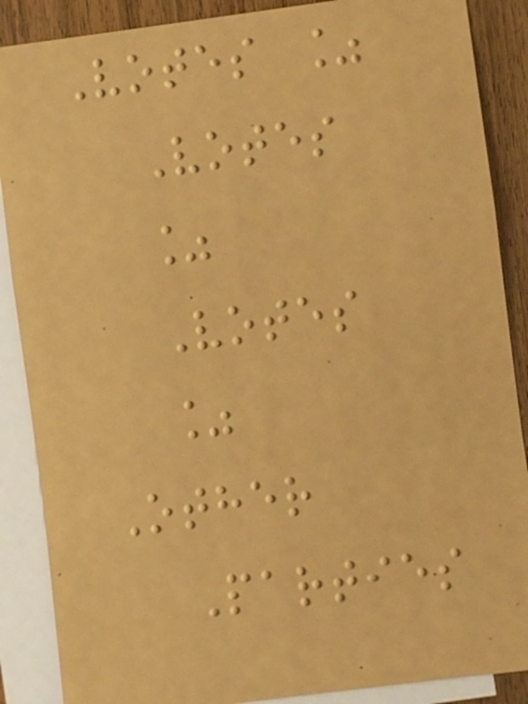Votes %
Votes
%
Votes
%
Other
Parties
